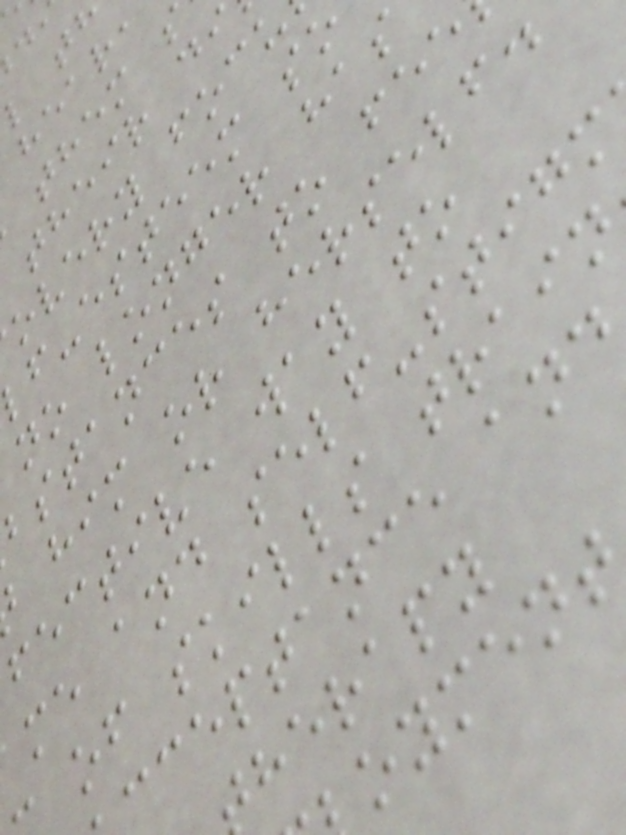their di
overy focu
f-esteem so
no longer has
bstances to fee
him or herself.
fective way to
me and self-stigm
of skills train
cceptance and
herapy
